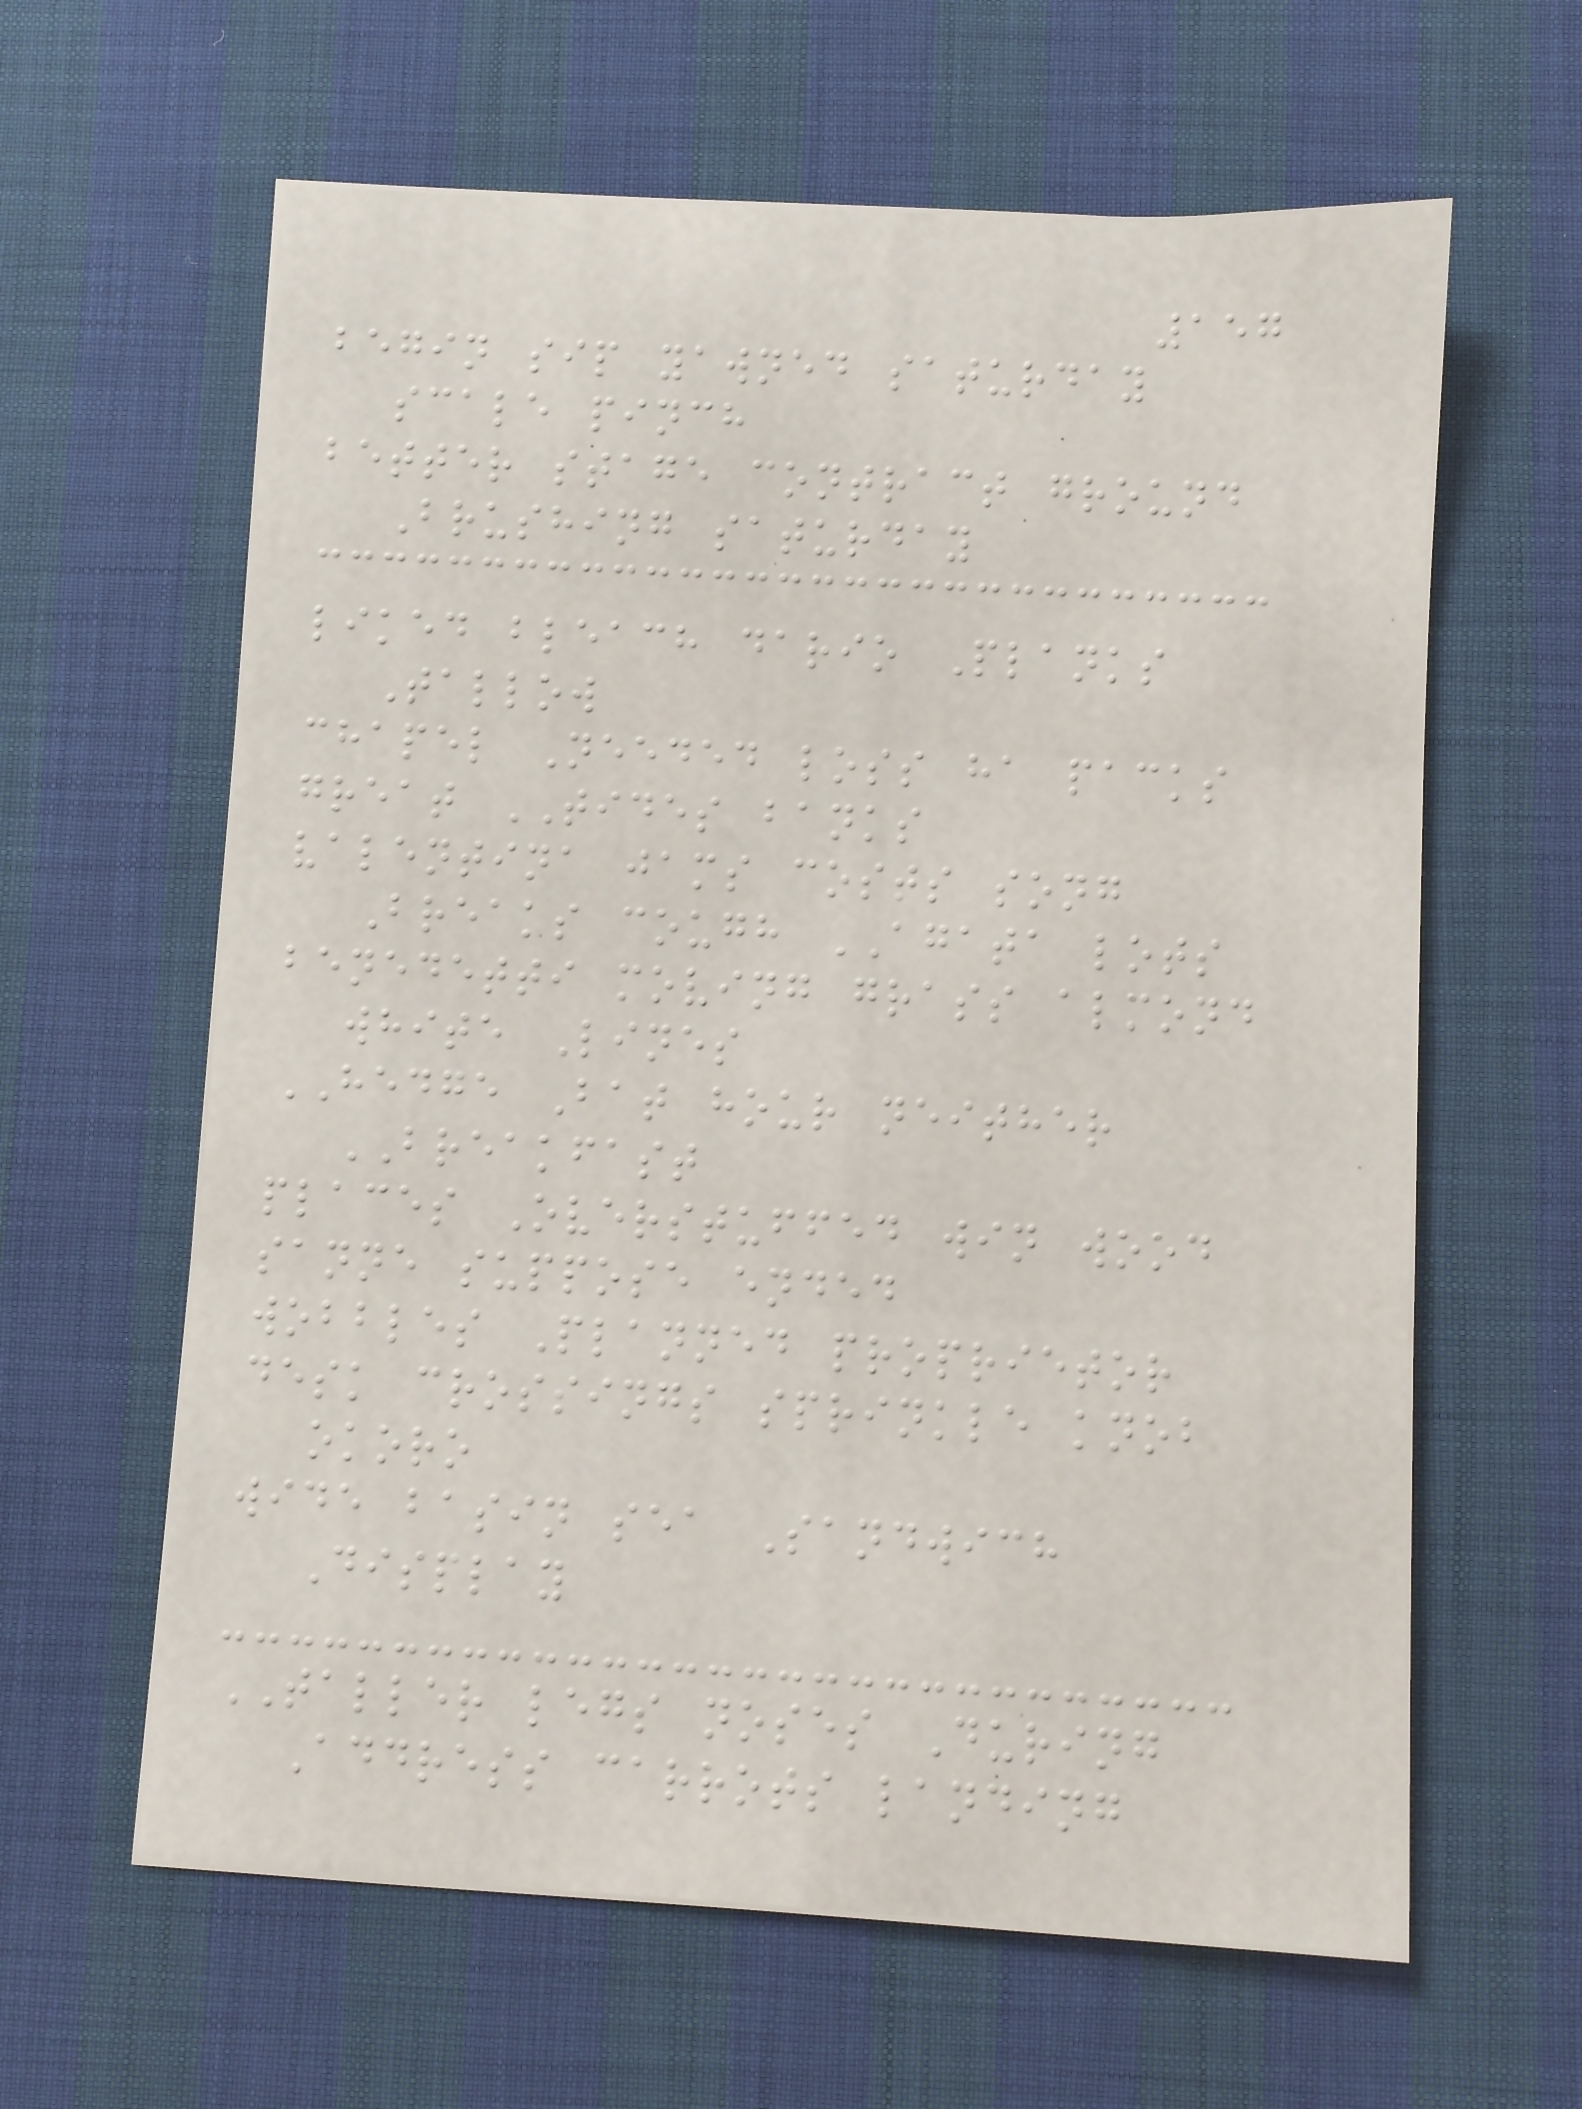157
begin sip yawned saturday
scale pinch
better stage contract ground
Brushing saturday
liked bleach dario Planks
Tallow
chapel Needed loss ha packs
great TIDES banks
valentina jams costs song
Breaks cough AGATA lots
benedetti moving grass almond
white Lines
HEDGE Bat hour neither
BREAKFAST
places Overstuffed win wood
sanne suppose ended
wobbles Planned proprietor
desk crossings sprinkle knob
okoro
wide basin sea Sandwich
Display
TALLER legs noses During
Address carrots landing
